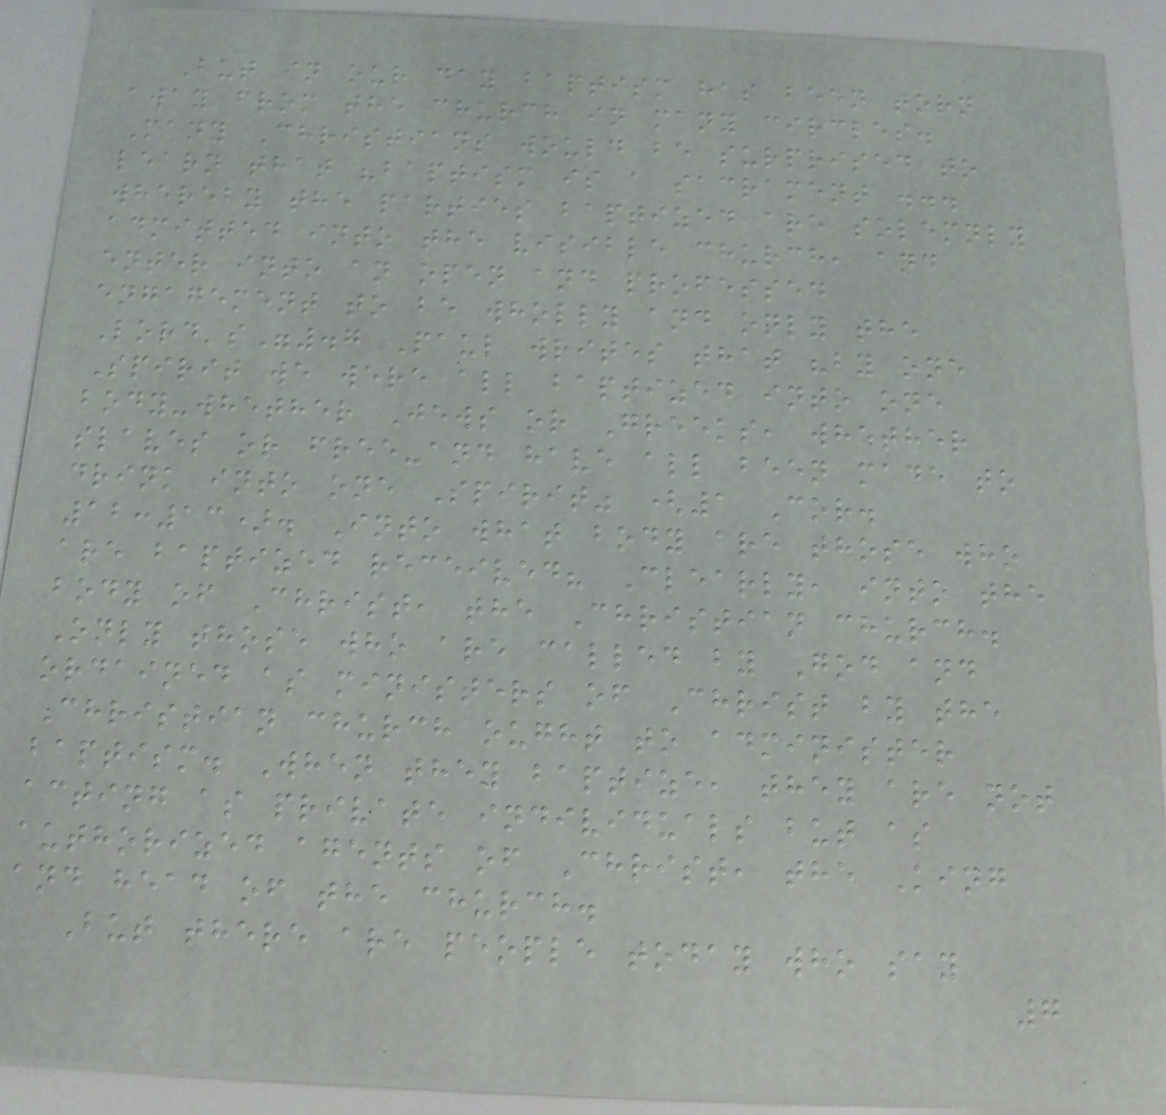But in our day baptism has been torn
away from the church in many circles.
Many Christians would be surprised to
learn that "baptism is a sacrament ...
whereby the parties baptized are solemnly
admitted into the visible church, and
enter into an open and professed
engagement to be wholly and only the
Lord's".7 Paul writes that "by one
Spirit we were all baptized into one
body-whether Jews or Greeks, whether
slaves or free-and have all been made to
drink into one Spirit" (1 Cor.
12:13). Into what body are those who
are baptized received? Clearly, into the
body of Christ, the Christian church.
Only those who are called by God and
ordained as ministers of Christ by the
Christian church ought to administer
baptism. When they baptize, they are not
acting as private individuals but as
authorized agents of Christ, the King
and head of the church.
But there are people today who say
7
